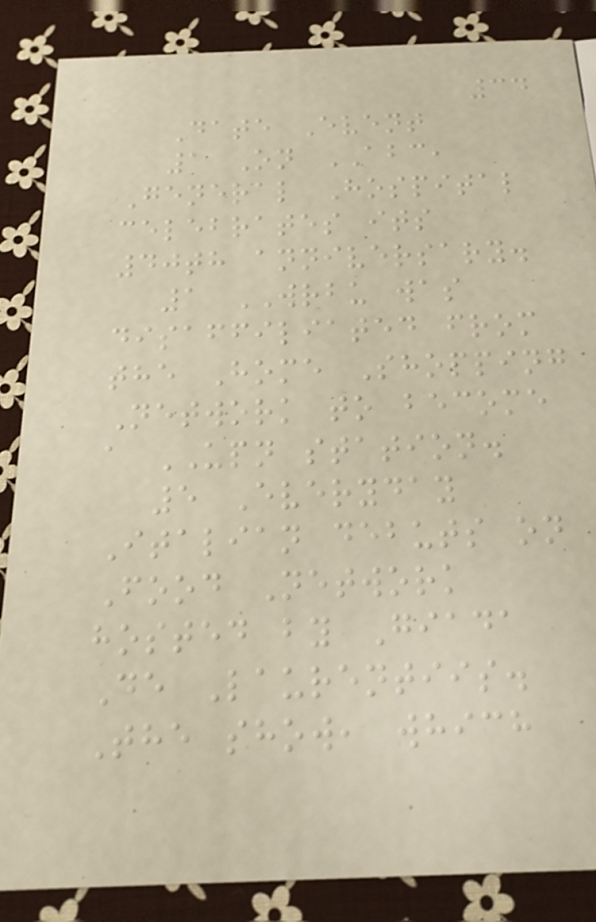34
Date Event
1 On ABC,
General Hospital
celebrates its
40th anniversary.
1 WRBU was
disaffiliated from
the Home Shopping
Network to become
a UPN station.
5 Everyday
Italian debuts on
Food Network
hosted by Giada
De Laurentiis.
The show, which
